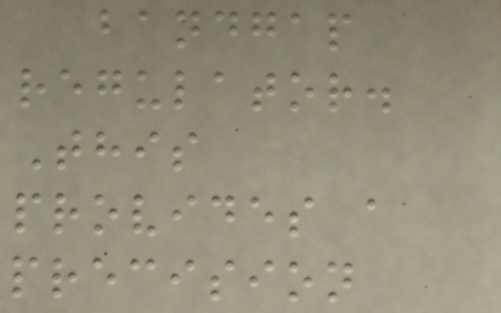bandgap
regulator.
This
provides a
precision
